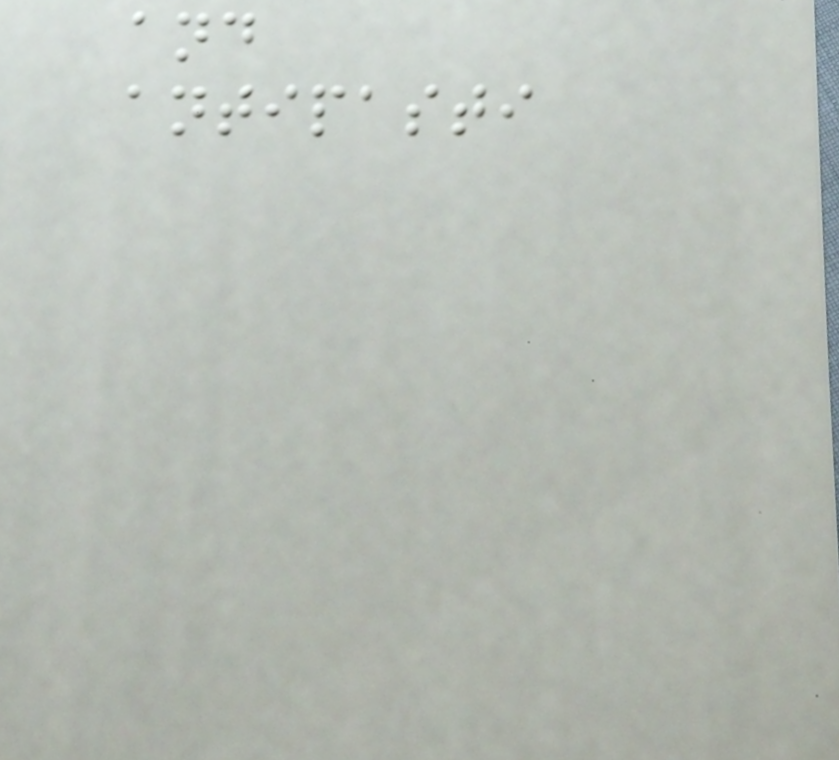and
antipasti
